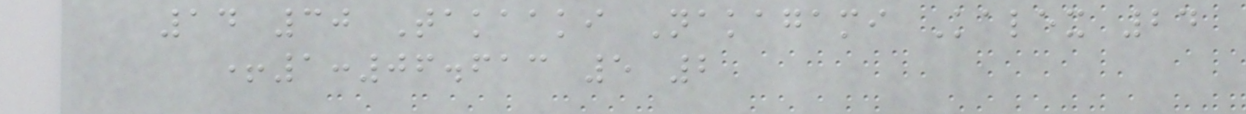14 30 Takaaki Nakagami Kalex 24
+1:06.613 5 2
